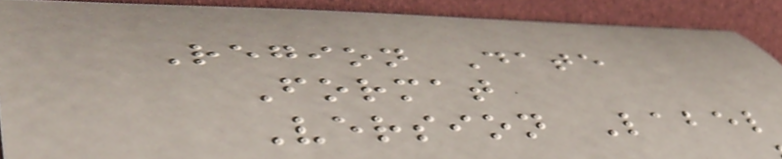Region Date
Format
Version Label
